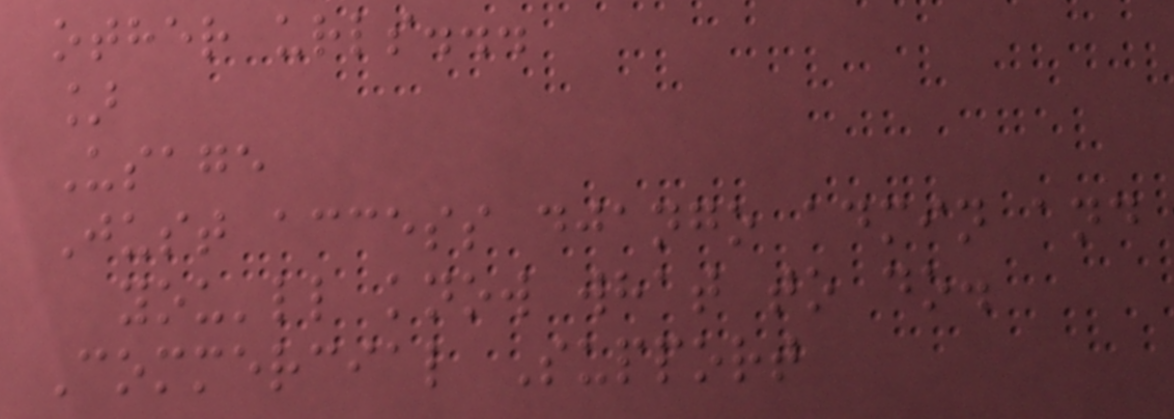other urls...
]
Usage
Just access django admin and
you'll know what to do.
Commercial Support
